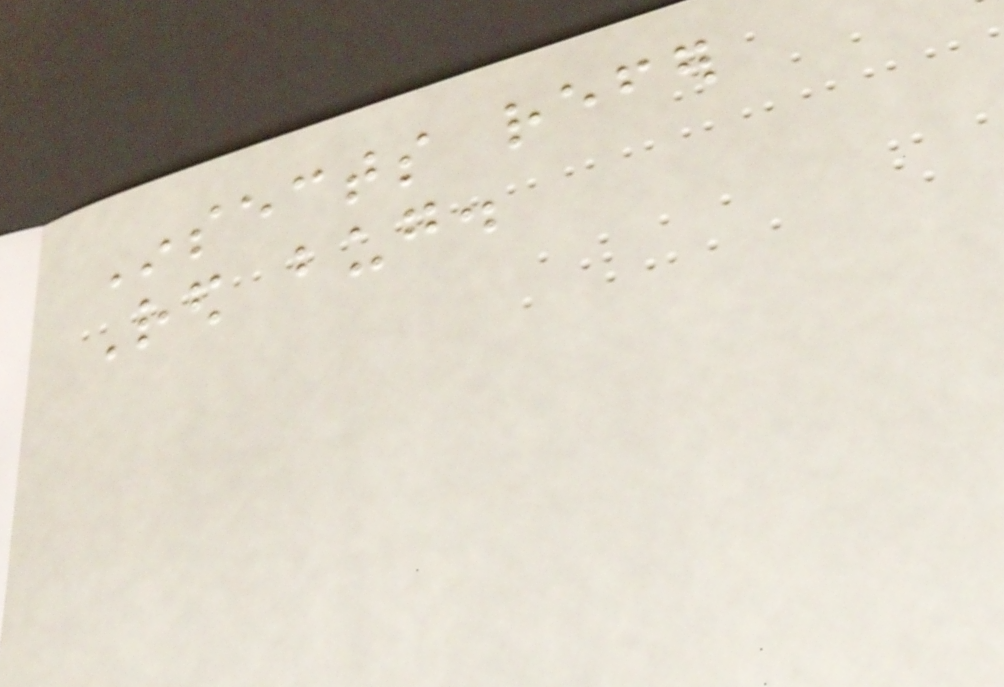Insects refer
Red bug.
